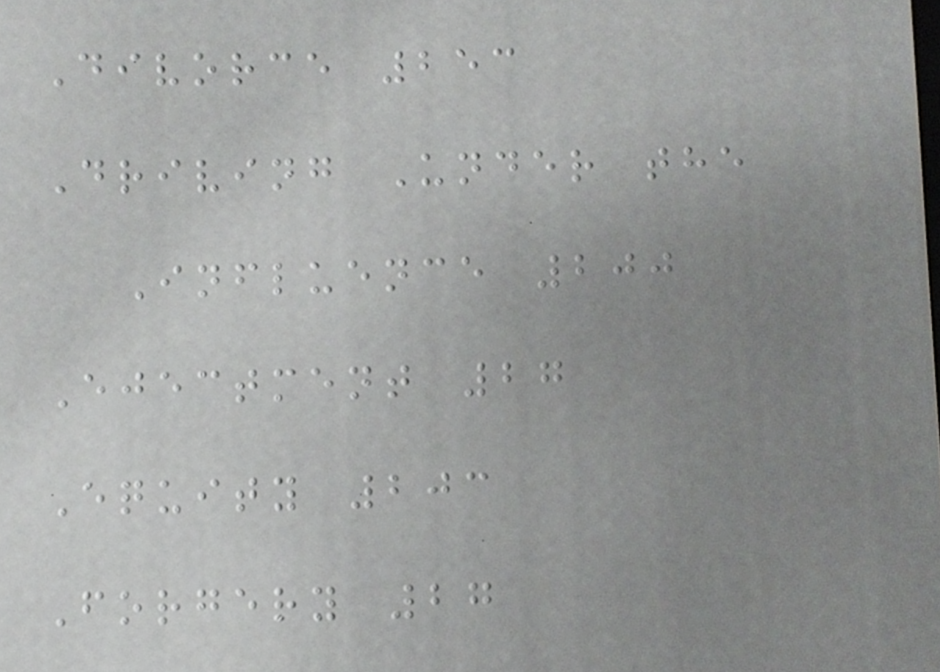Divorce 253
Driving Under the
Influence 200
Ejectment 27
Equity 203
Forgery 27
